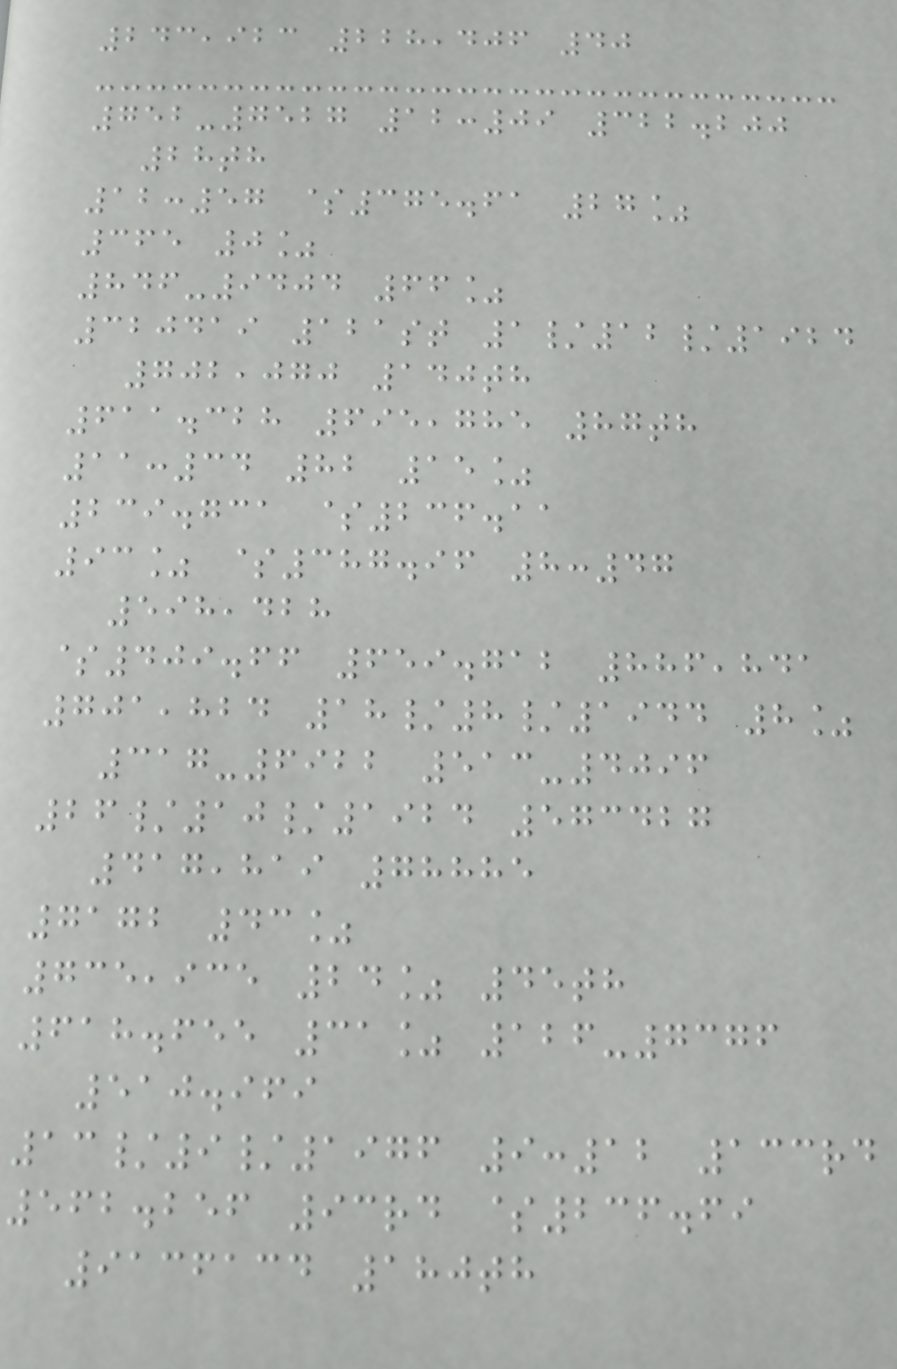243,923 228,406 40
752-7527 12:09 322.200
28th
12:57 $375.61 27%
365 0%
846-9404 66%
320419 121st 1/12/1924
702,070 140th
611.328 695,785 87th
11:34 82 15%
239.731 $236.11
93% $387.96 8:47
598,428
$409.66 659.712 886,841
701,824 18/8/1944 8%
317-6922 513-4096
26/10/1924 573427
417,819 78885
7172 43%
735,935 24% 45th
618.655 31% 126-7376
510.969
13/9/1976 9:12 133rd
562.256 93rd $236.69
9136134 180th
